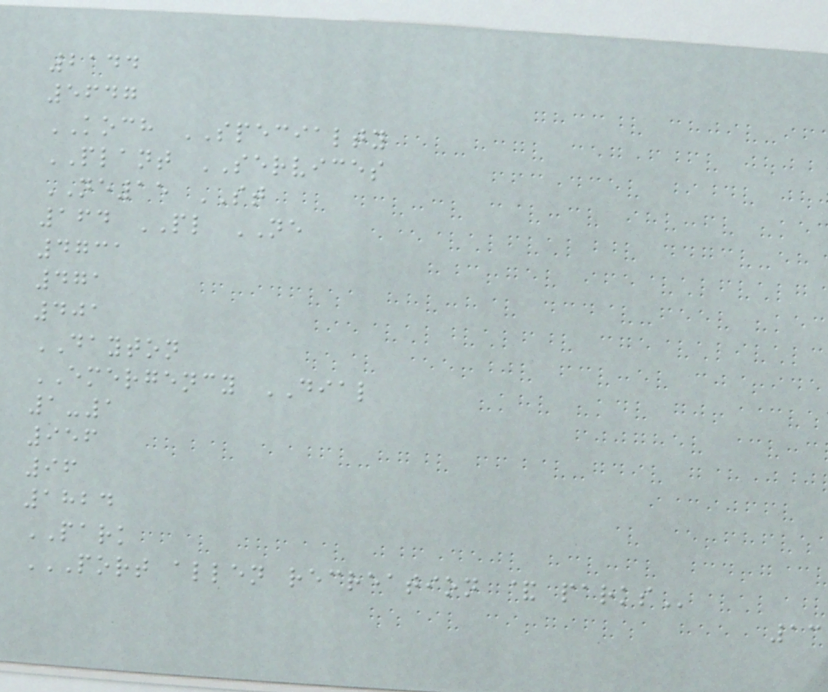2144
5647
KOCH SPECIALTY
PLANT SERVICES
NE15 ST
164 PL NE
4731
471
401
DAYTON
EMERGENCY DIAL
1-1
956
96
1824
PARK
PORT ALLEN RECREATION & PARKS
13
